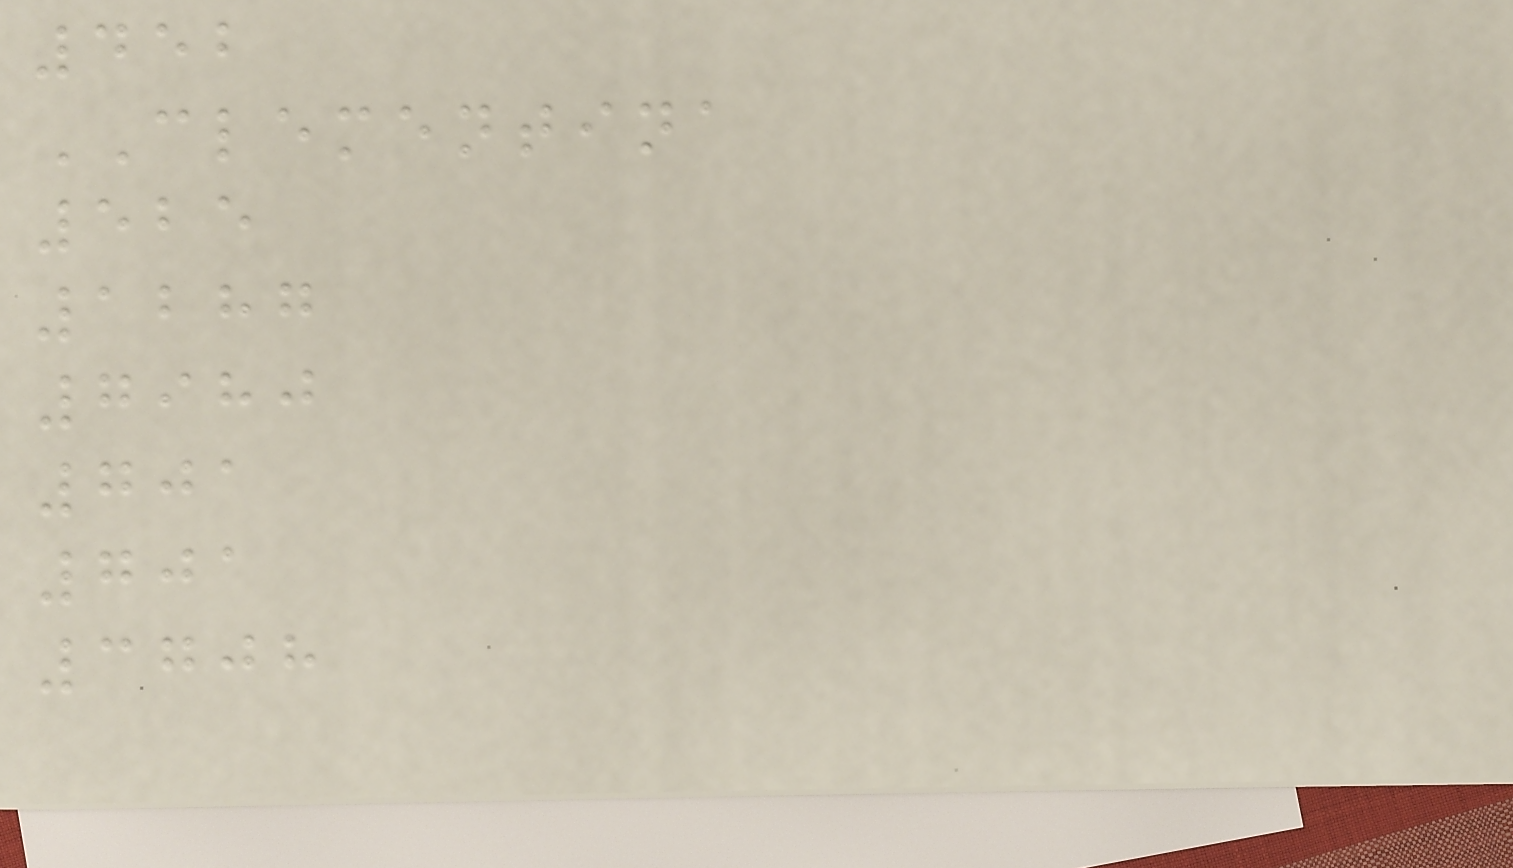452
CLEMENTINA
525
1287
7980
701
701
3708
